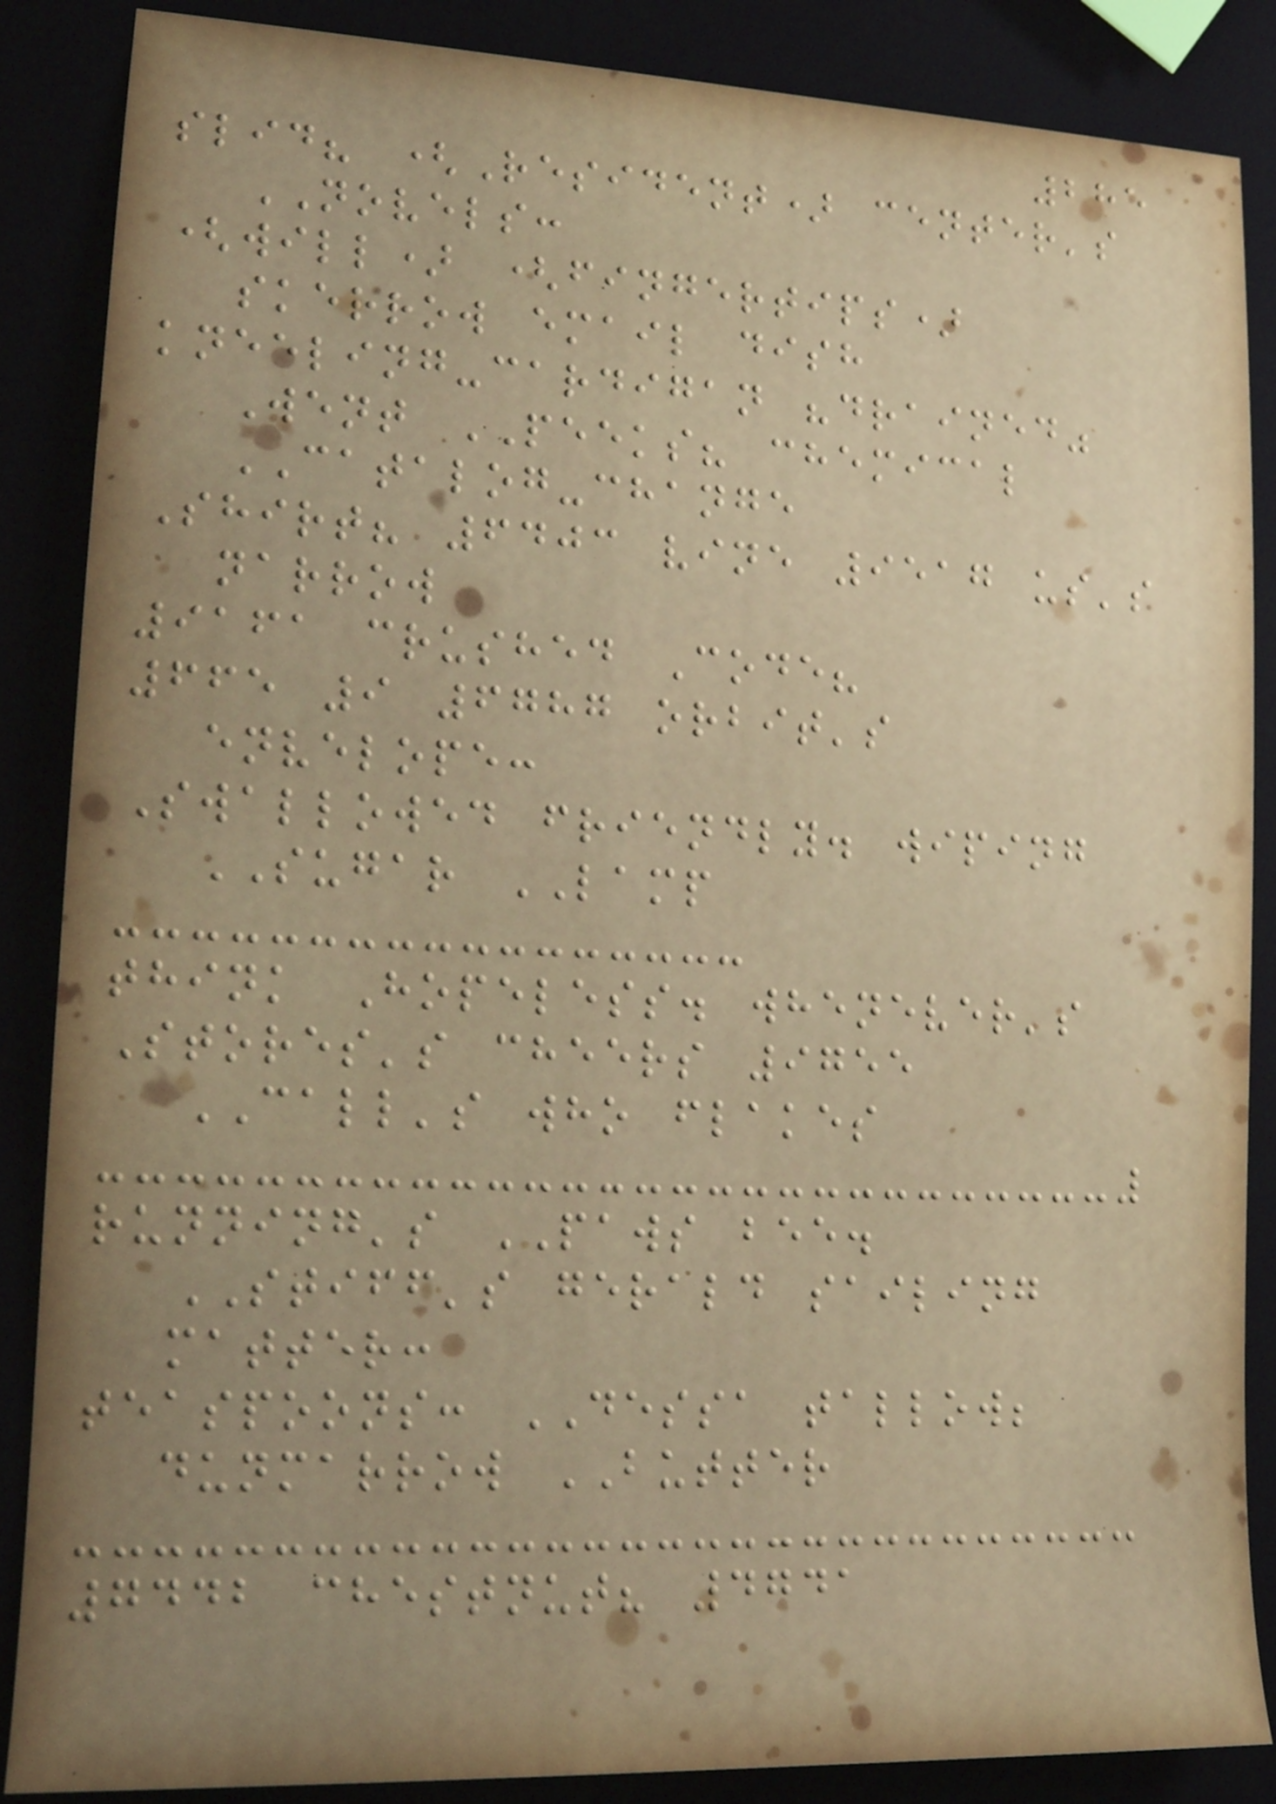285
slid? (Resident) center's
NOVELS:
(will) (fingertips)
skerrow email dish
kneeling-cardigan "drained"
Went PEEKS? chemical
CATALOG-change
Shirt? 6403 vine 9517 us's
narrow
9161 crushed Code?
665 9 6787 orbit's
envelope:
Swallowed friendly. wiping
SUGAR LAMP
think Hopeless. whenever's
Stores's cheers 9755
CALL's who flakes
running's PAWS bee.
STIFF's gerald sailing
matter:
teaspoons: DESSA tallow;
dunmarrow BUTTER
7442 chestnut? 4741
